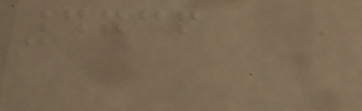4736
